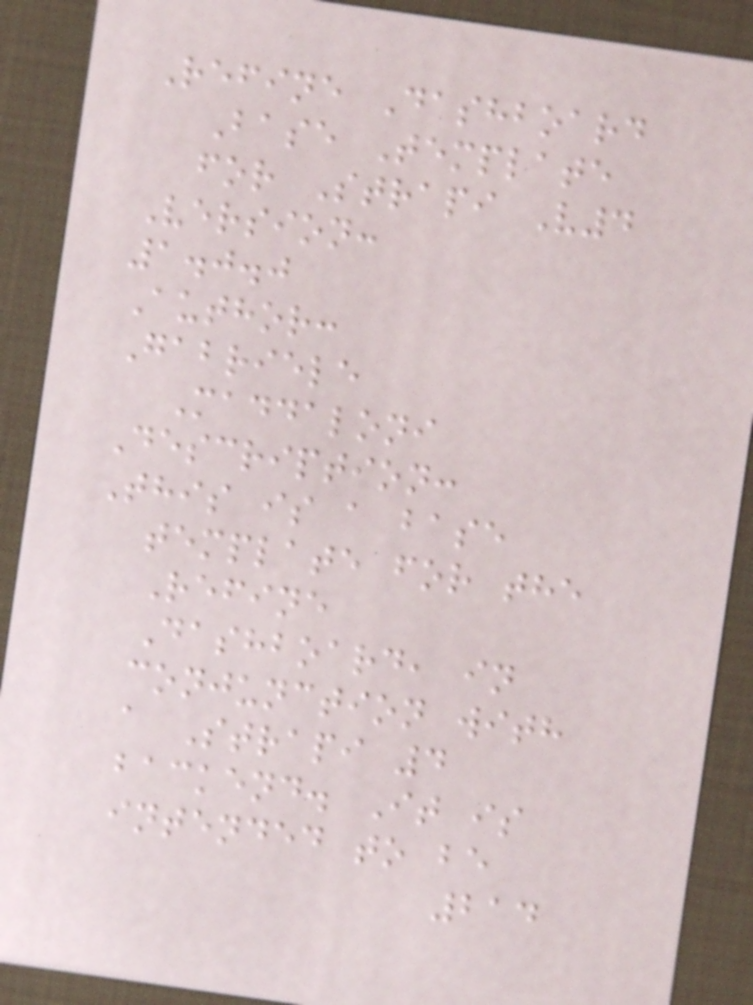Refine Dashboard
Base Template
for Strapi V4
Version:
1.0.0
Author:
Gabriele
Maddaloni
Description:
This is a base
template for the
Refine
Dashboard, in
conjunction with
a Strapi 4
backend. It is
intended to be
214
